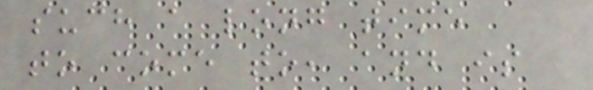such a long time
to come to, and is
